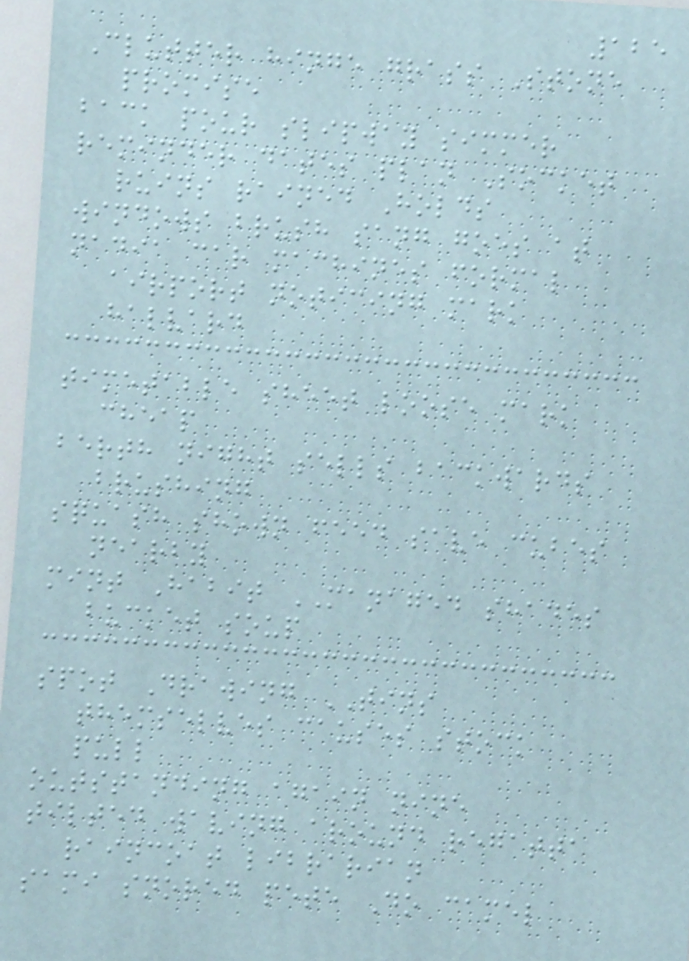125
Clutter hinge grass Stone
promise
back pour slipway simmer
reminder dates plan Socket
ruins rained Holds
windows brush sang goes at
nadia car machines formal
airport noticing mark
halvard
timetable sheet loose mark
cheap
berth night sells backwards
brushing
squash shown feed save cubes
nearby
mint Habit MANAGED shades
bucket soup
spot Drawing TINS
themselves causes stock
pull
outstanding again nine
tilted waving around regatta
raincoat librarian
sami snored pete Do camel
